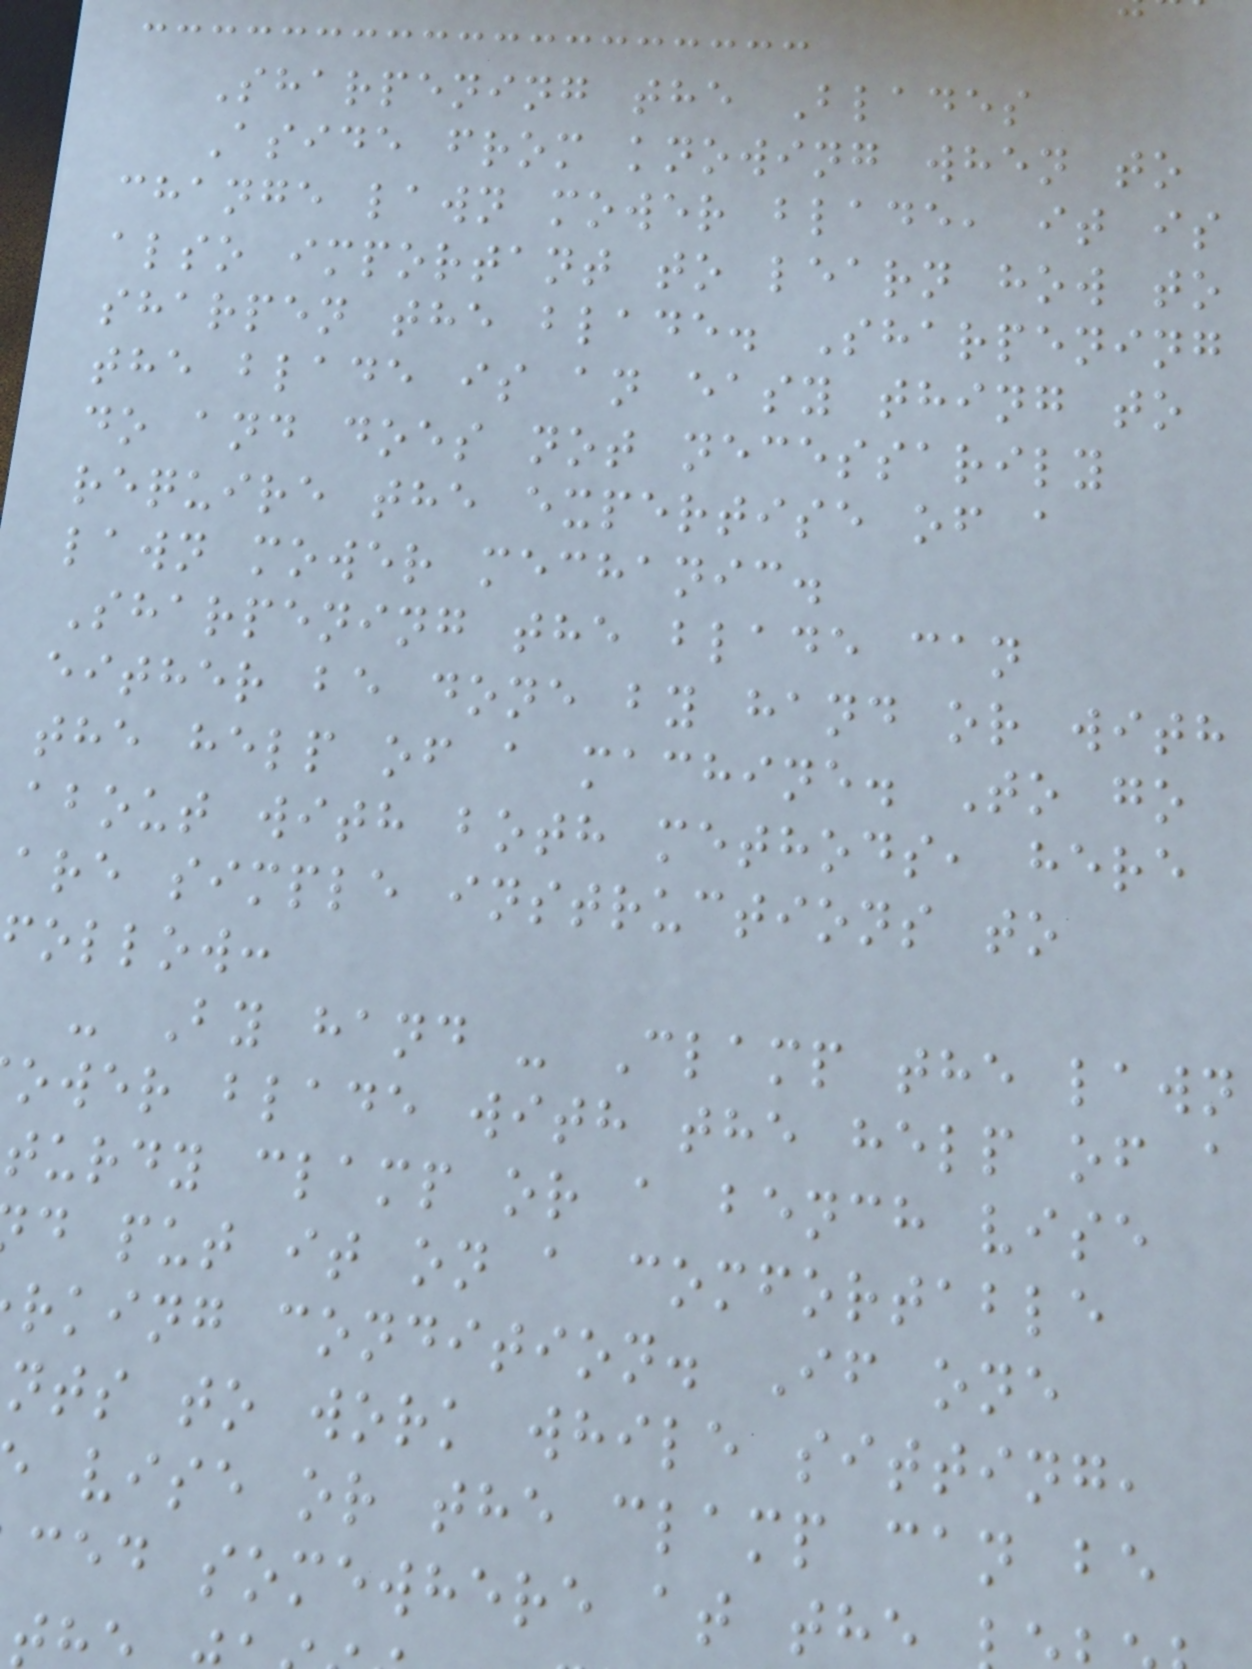Sharpening the Blades
Aside from knowing when to
change lawn mower blade, it is
also important to learn how to
sharpen the blade. Sharpening
the blade is an easy thing to
do and does not necessarily
require the expertise of a
lawn mower mechanic.
Sharpening the blade can
either be done by hand or with
the help of a machine. To go
about with both methods, here
are simple instructions to
follow:
- By hand - Clamp the lawn
ower blade with the help of a
turdy clamp or a bench vise
d put it on a comfortable
rking condition. If one
nts to work while sitting,
vise or the clamp can be
ced somewhere at the
